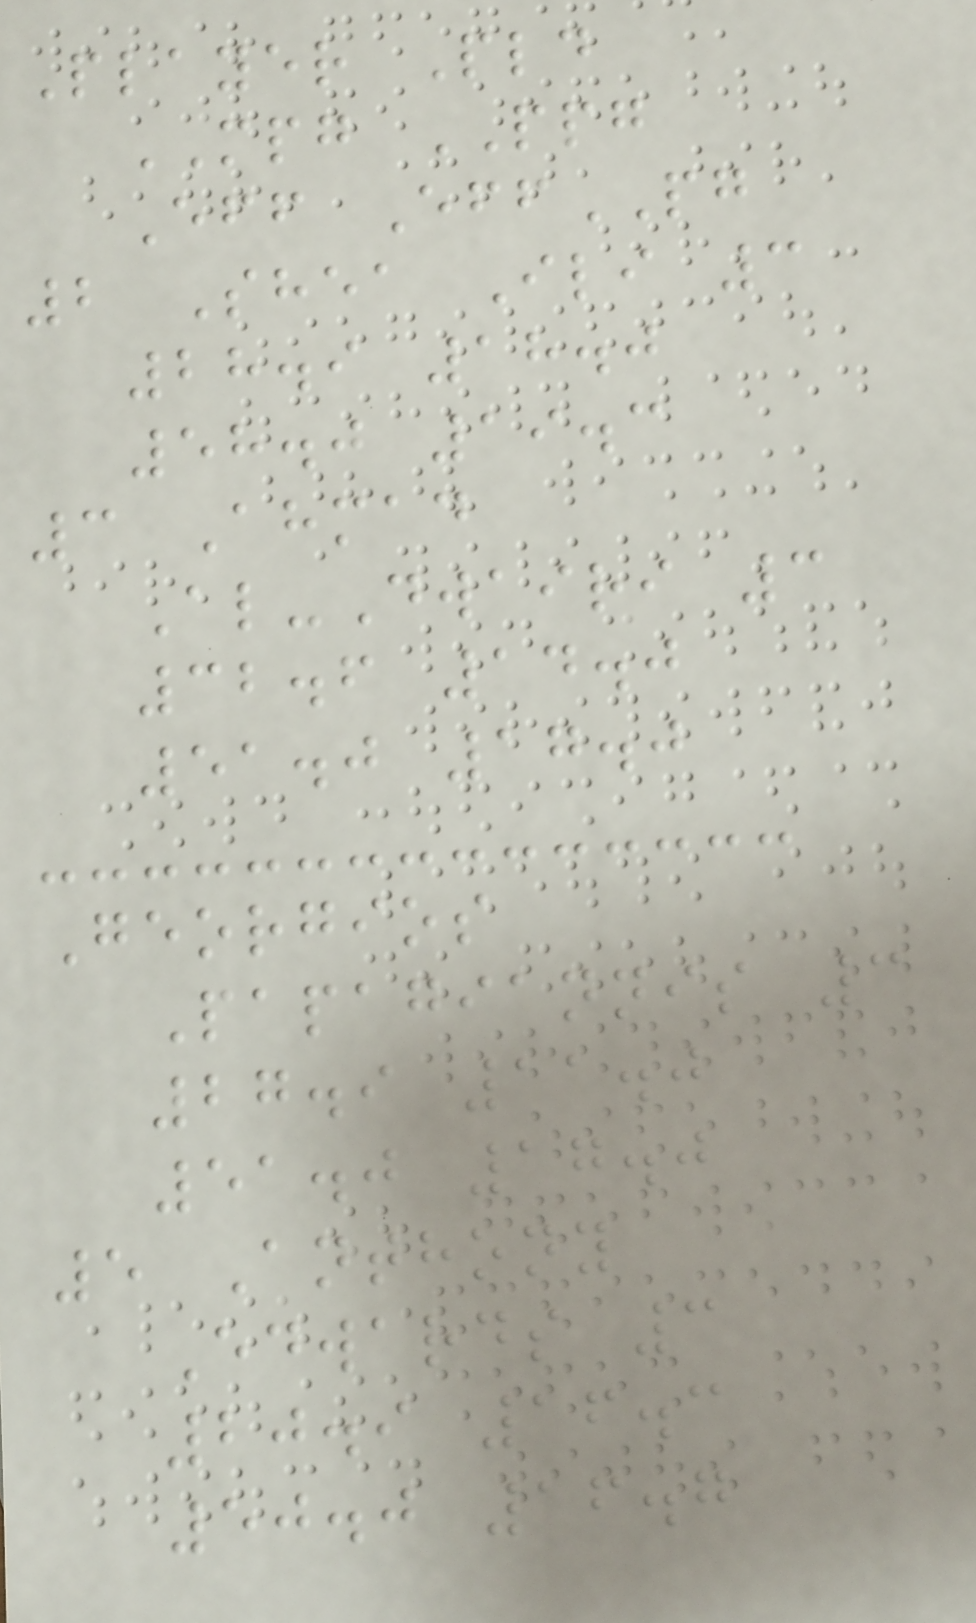Player Pld
MPG PPG
Eff EffPG
2 Shea Ili 3
28.9 18.0
58.0 19.3
3 Ahmad
Al-Dwairi 3
32.6 14.0
51.0 17.0
Georgios
Papagiannis 3
27.9 11.0
51.0 17.0
5 Anthony
Edwards 3
20.9 16.3
50.0 16.7
